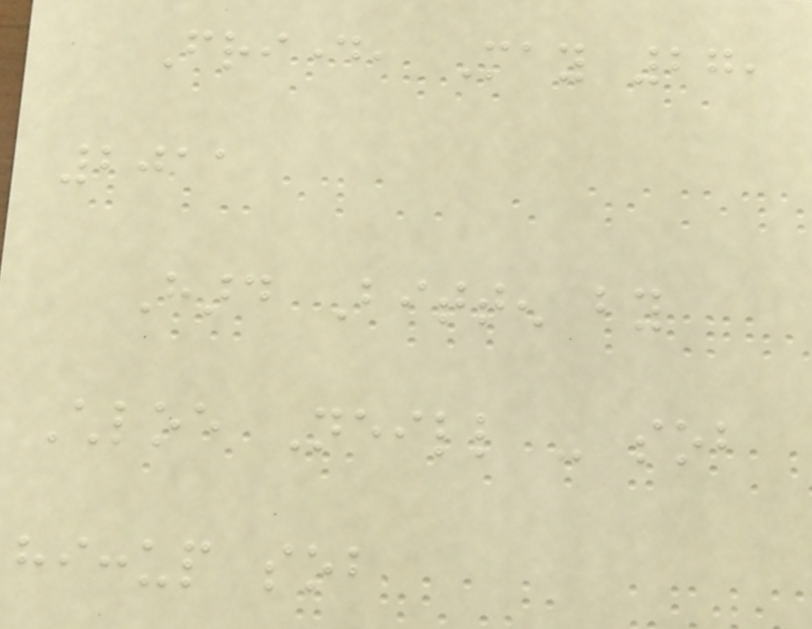Friday, May 27,
2011
Hard Bitten by
Chloe Neill - sob
hiccup sob
